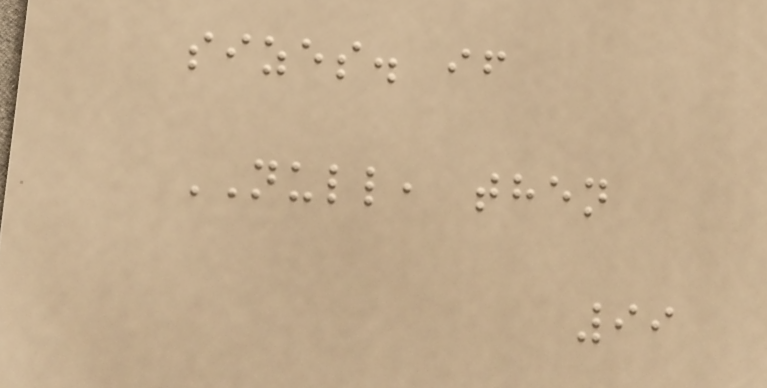sizes. if
NULL, then
99
